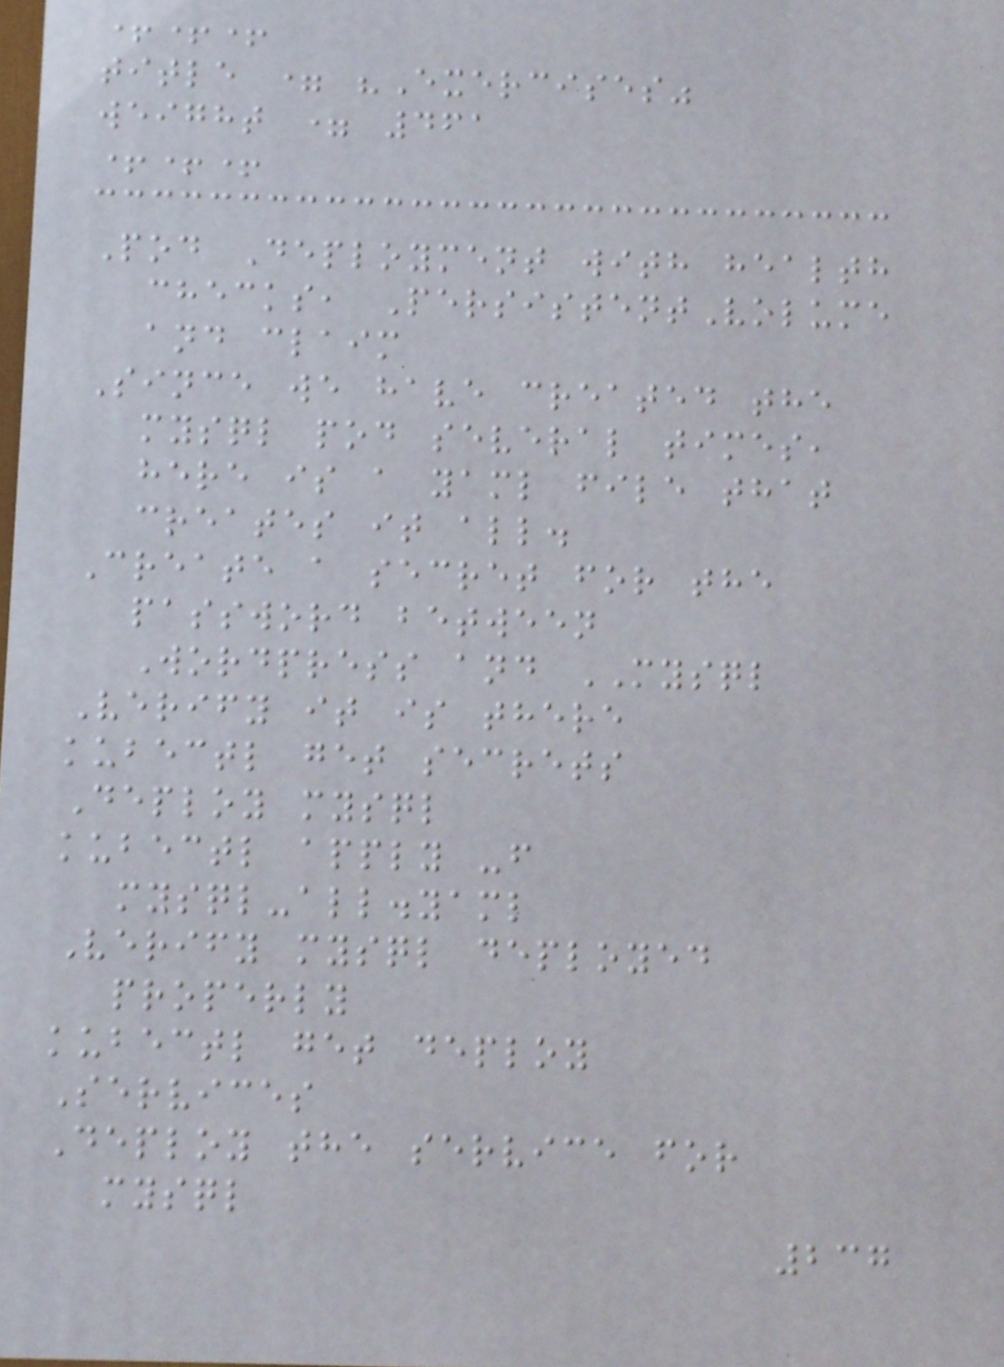+++
title = "Exercises"
weight = 461
+++
Pod Deployment with health
checks, PersistentVolume
and claim
Since we have created the
mysql pod several times,
here is a yaml file that
creates it all.
Create a secret for the
password between
Wordpress and MYSQL
Verify it is there
kubectl get secrets
Deploy mysql
kubectl apply -f
mysql-all.yaml
Verify mysql deployed
properly
kubectl get deploy
Services
Deploy the service for
mysql
237
